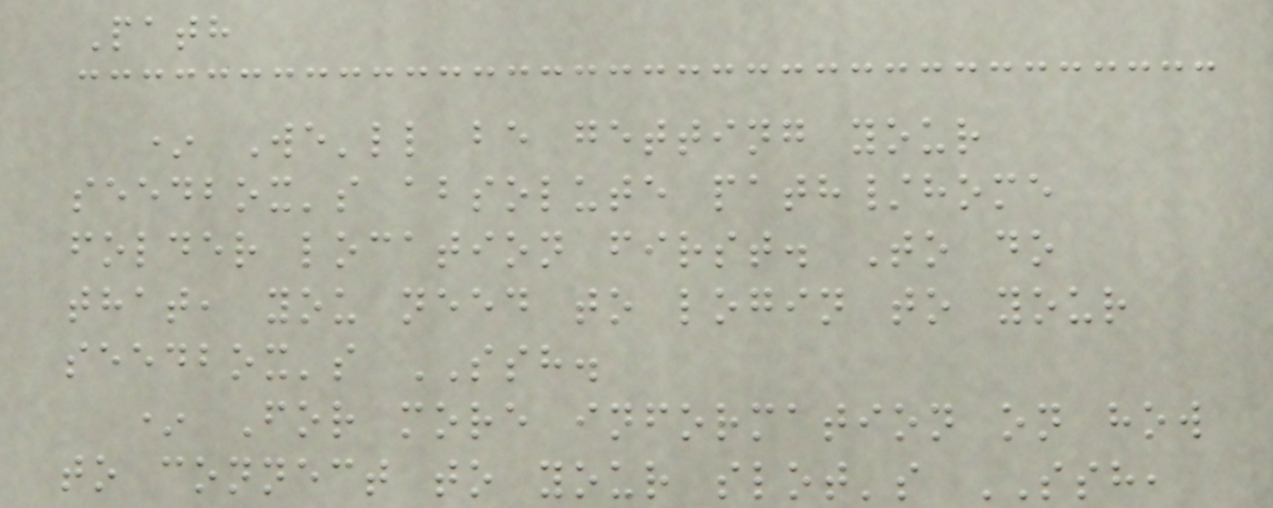Path
* We'll be getting your
seedbox's absolute path/home
folder location first. To do
that, you need to login to your
seedbox's SSH.
* For more information on how
to connect to your slot's SSH,
